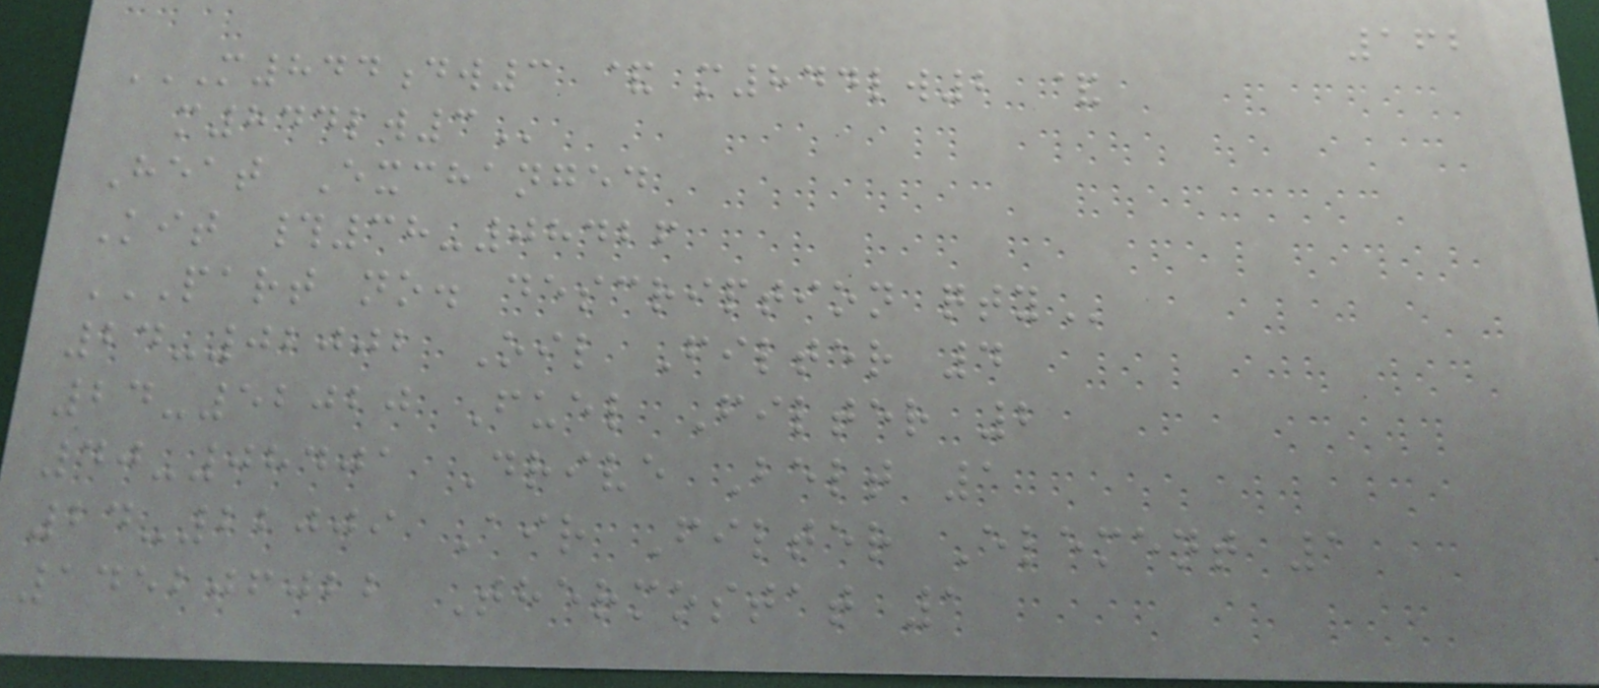162
M844DW3 & M844LW2 &
M844LW3
Heat Exchanged
Kit #38-08426
PART NO. DESCRIPTION QTY
24-02002 Oil Filter 4
24-52020 Fuel Filter 2
40-08401 Drive Belt 1
24-22009 Air Filter Element 1
145206022 Thermostat 1
